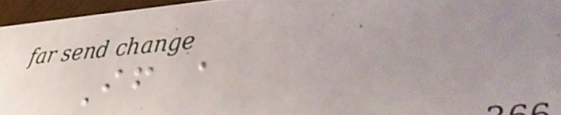If a
